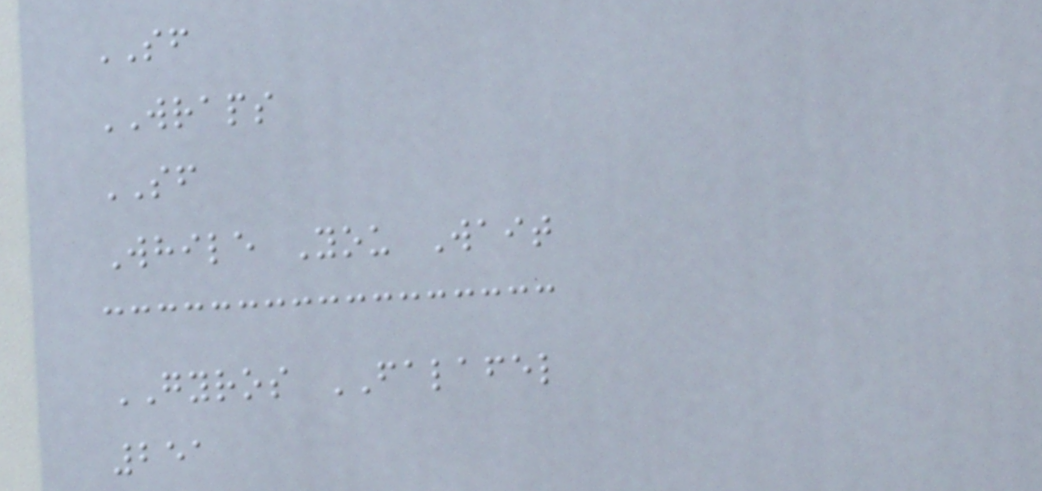SF
WRAPS
SF
While You Wait
GYROS FALAFEL
251
